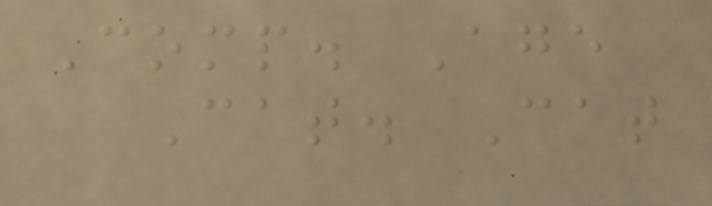Comp. Age
Cat. Cat
